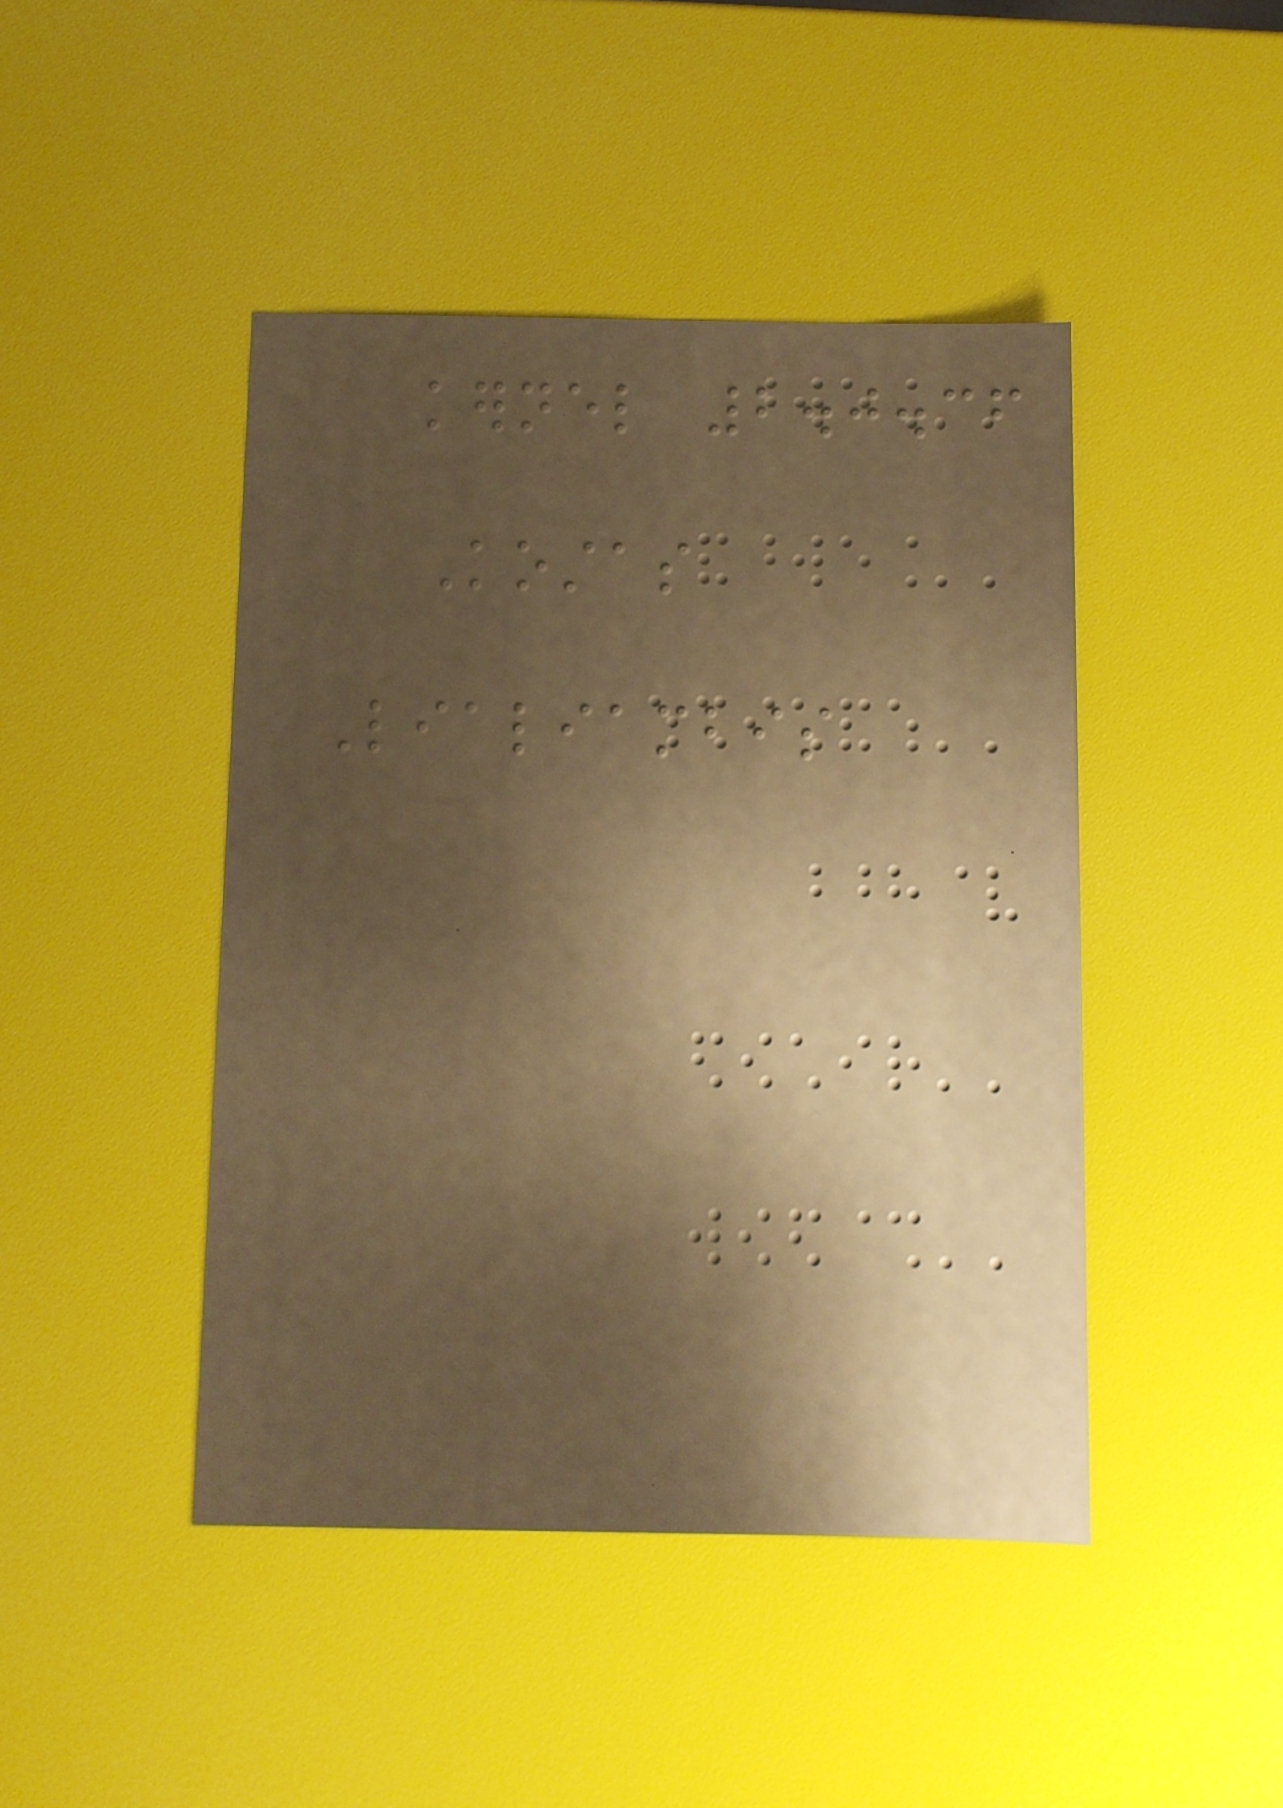kernel 2.0.36
Kostas
Lialiambis
